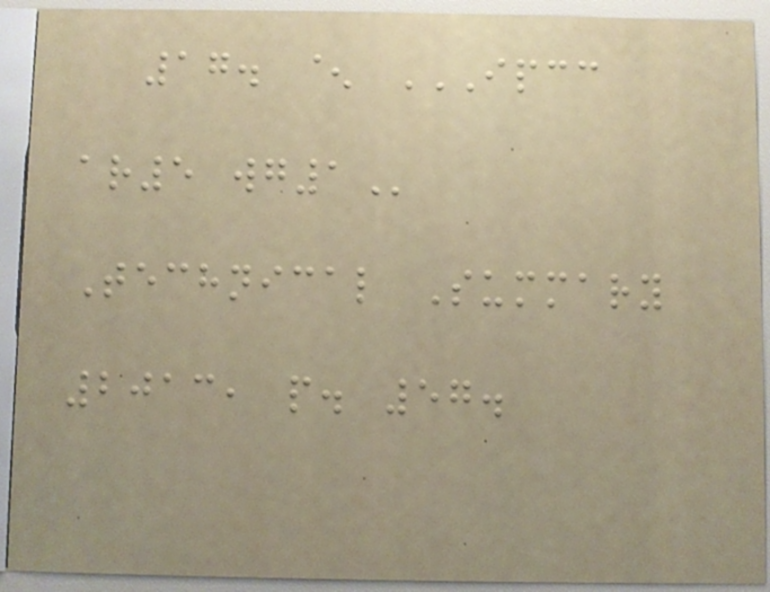17. ^ IPCC
AR5 WG1
Technical Summary
2013, p. 57.
